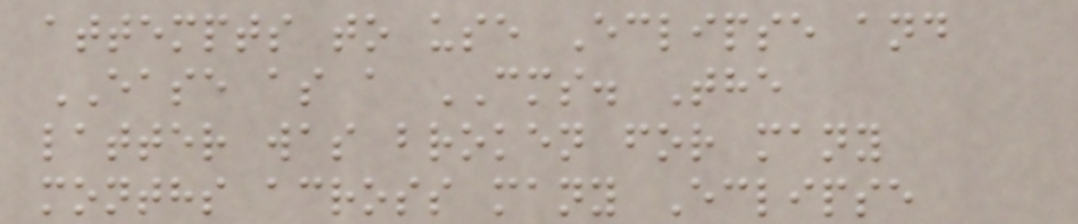attempts to use Eclipse and
EASE as a CMS. The
latter was broken for many
months across many Eclipse
